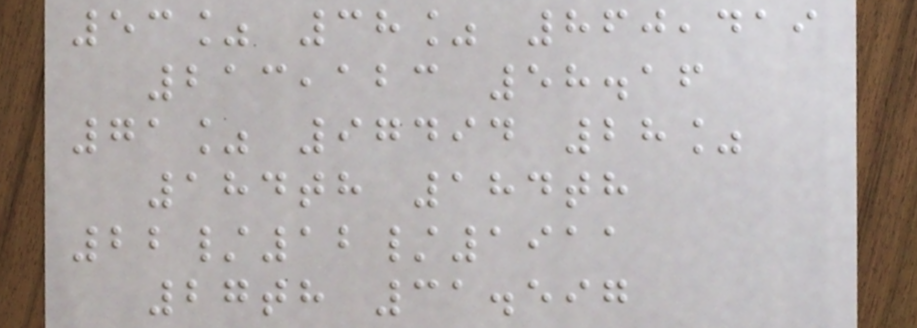53% 38% 860,419
213,123 58.16
71% 97494 28%
184th 184th
22/12/1911
27th 31.597
